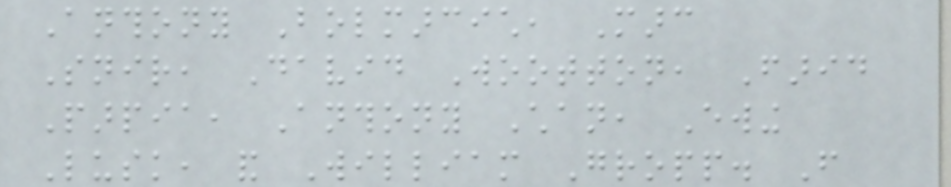Anthony Bolmarcich, Marc
Snir, David Wootton, Farid
Parpia, Anthony Chan, Ewing
Lusk, and William Gropp. From
